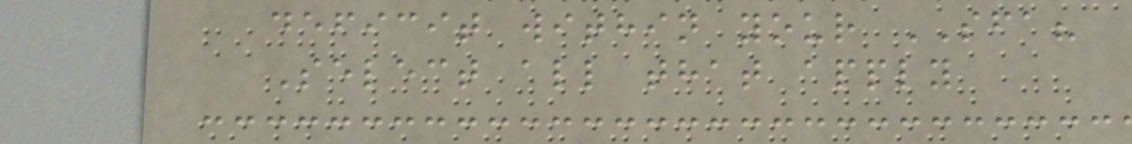deficit within your SFA?
Select all that apply
